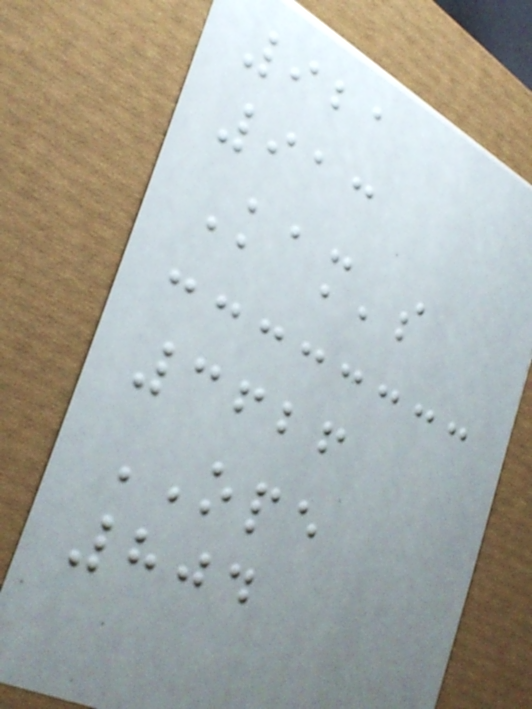921
913
Kam's
3626
OPE
804
